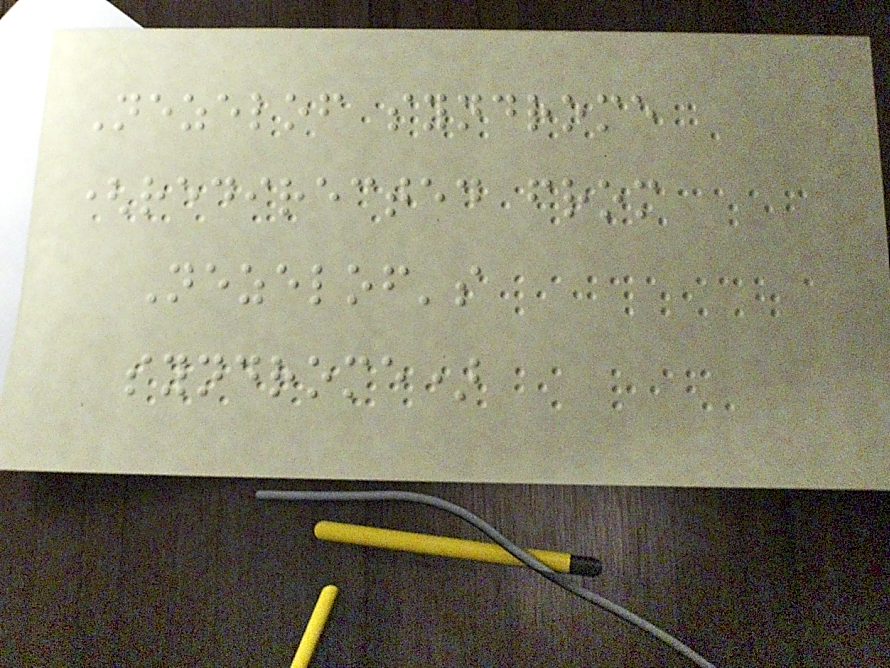Nezelof syndrome
(redirected from
Nezelof's
syndrome)
